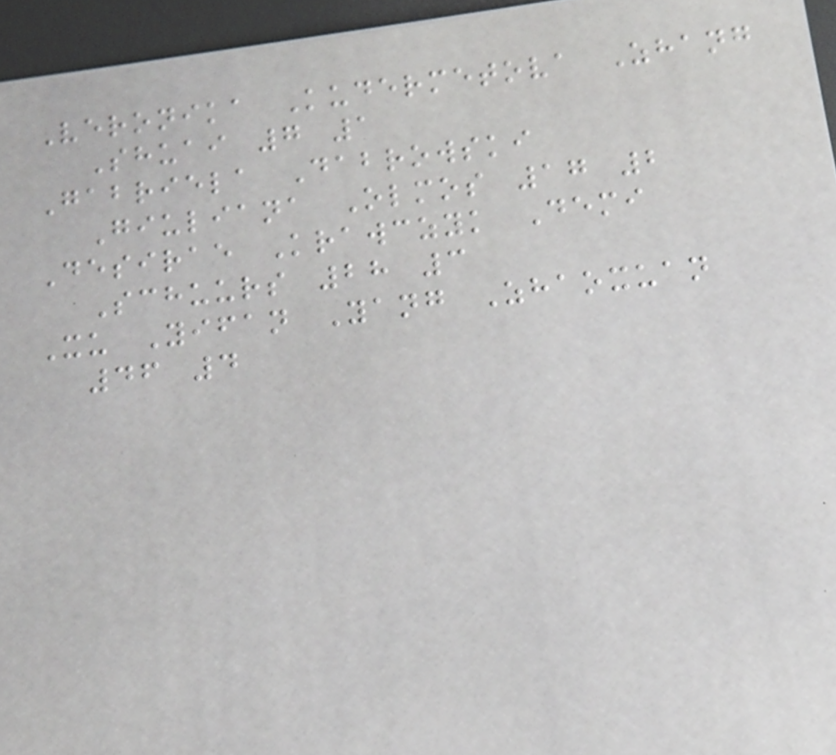Veronika Kudermetova Zhang
Shuai 7 1
Gabriela Dabrowski
Giuliana Olmos 17 2
Desirae Krawczyk Demi
Schuurs 28 3
Xu Yifan Yang Zhaoxuan
46 4
